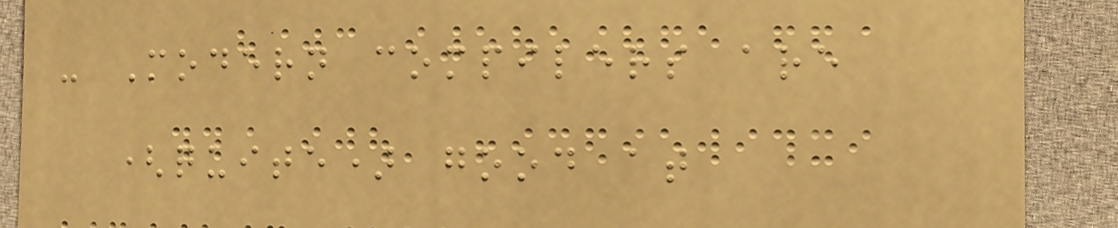- Modern compilers are
(quite) good at
